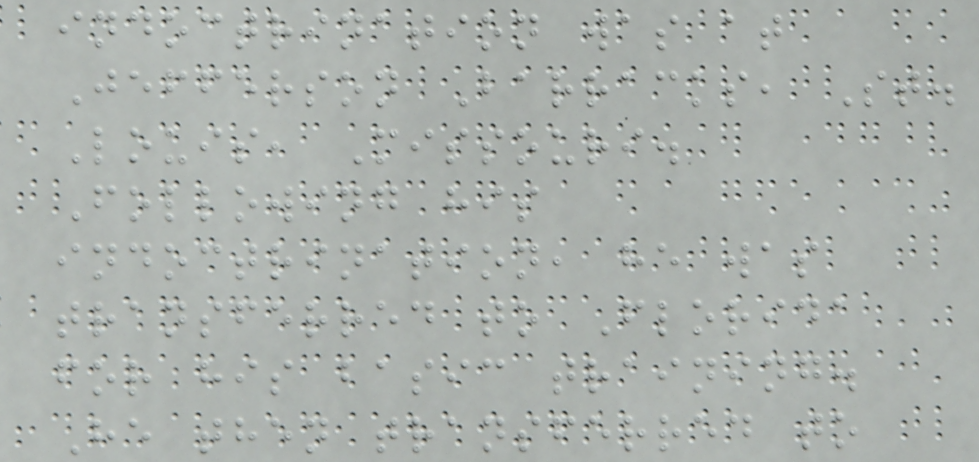indoctrination was at
Jefferson Barracks, St.
Louis, Missouri.
Following his
indoctrination, he was
transferred to Florida
for his basic training.
He then transferred to
